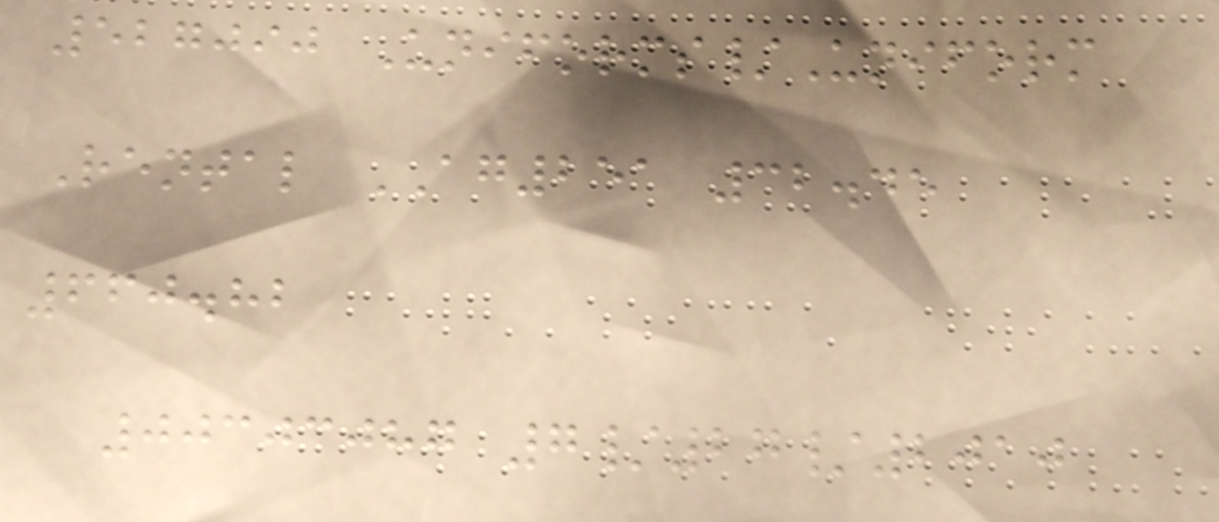527090 Uniforms/Uniform
Rental AG251 32.45
660.82
00303087 7/27/2010
